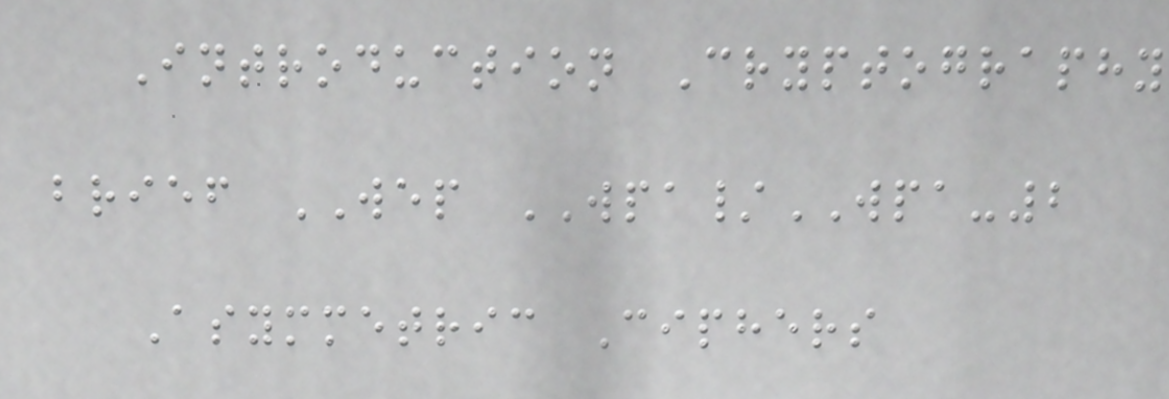Introduction Cryptography
brief WEP WPA/WPA-2
Asymmetric Ciphers
